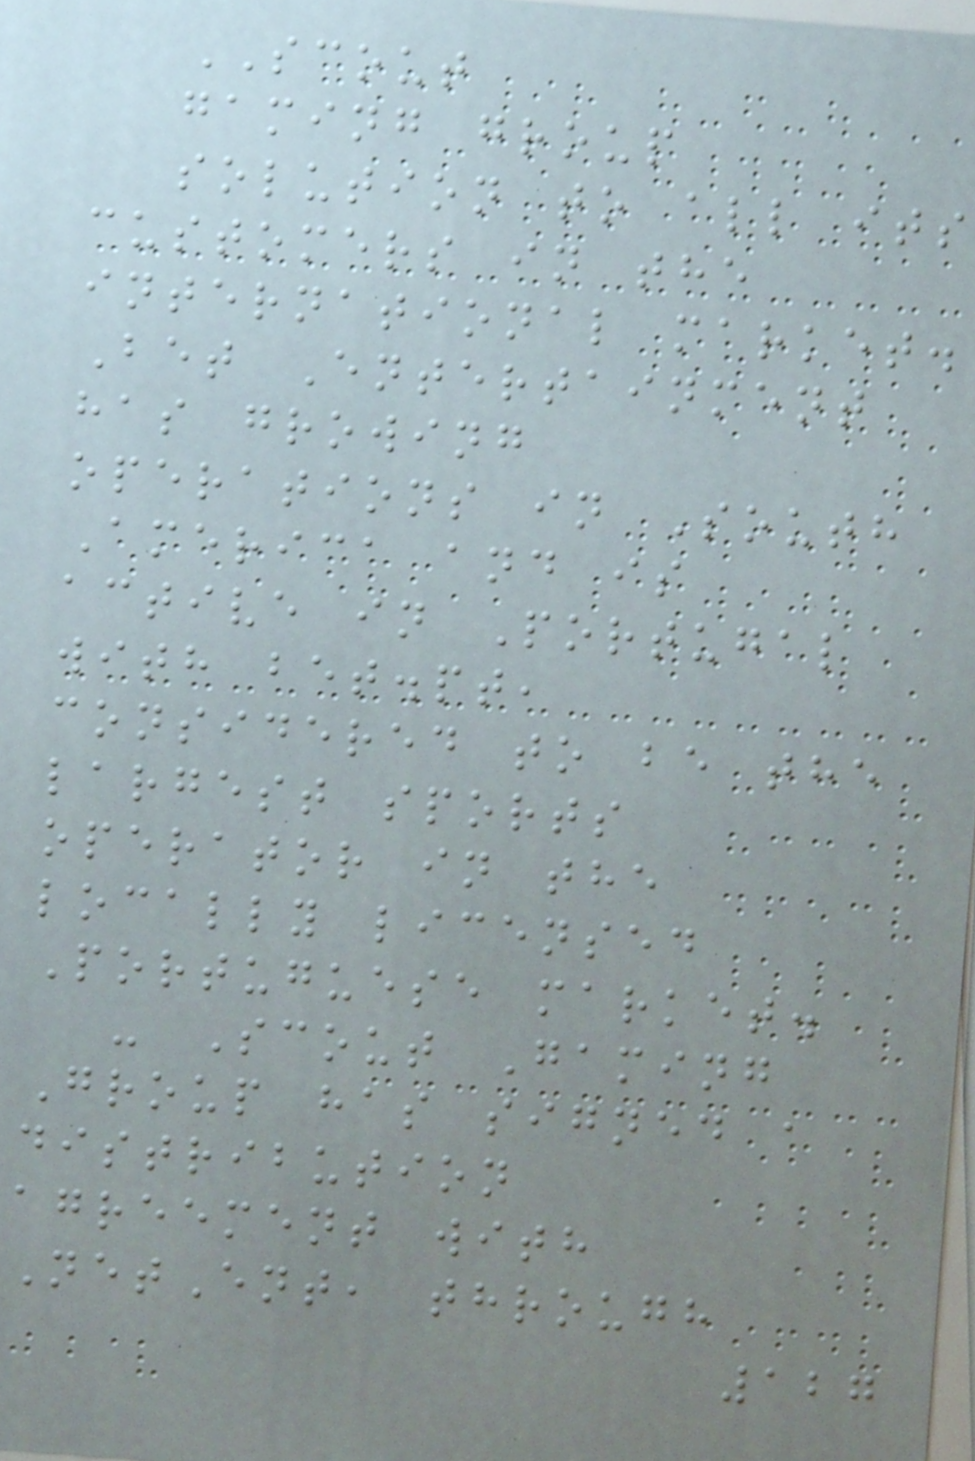SCOUT
gaming group
solution to all its
customers in the
international market.
Bet Entertainment
has growing
operations in South
America and is
active in Portugal
with bet.pt,
considered to be the
largest sports
operator in the
locally licensed
Portuguese market.
- Scout Gaming
Group has signed a
distribution
agreement with
NetEnt, through
127
